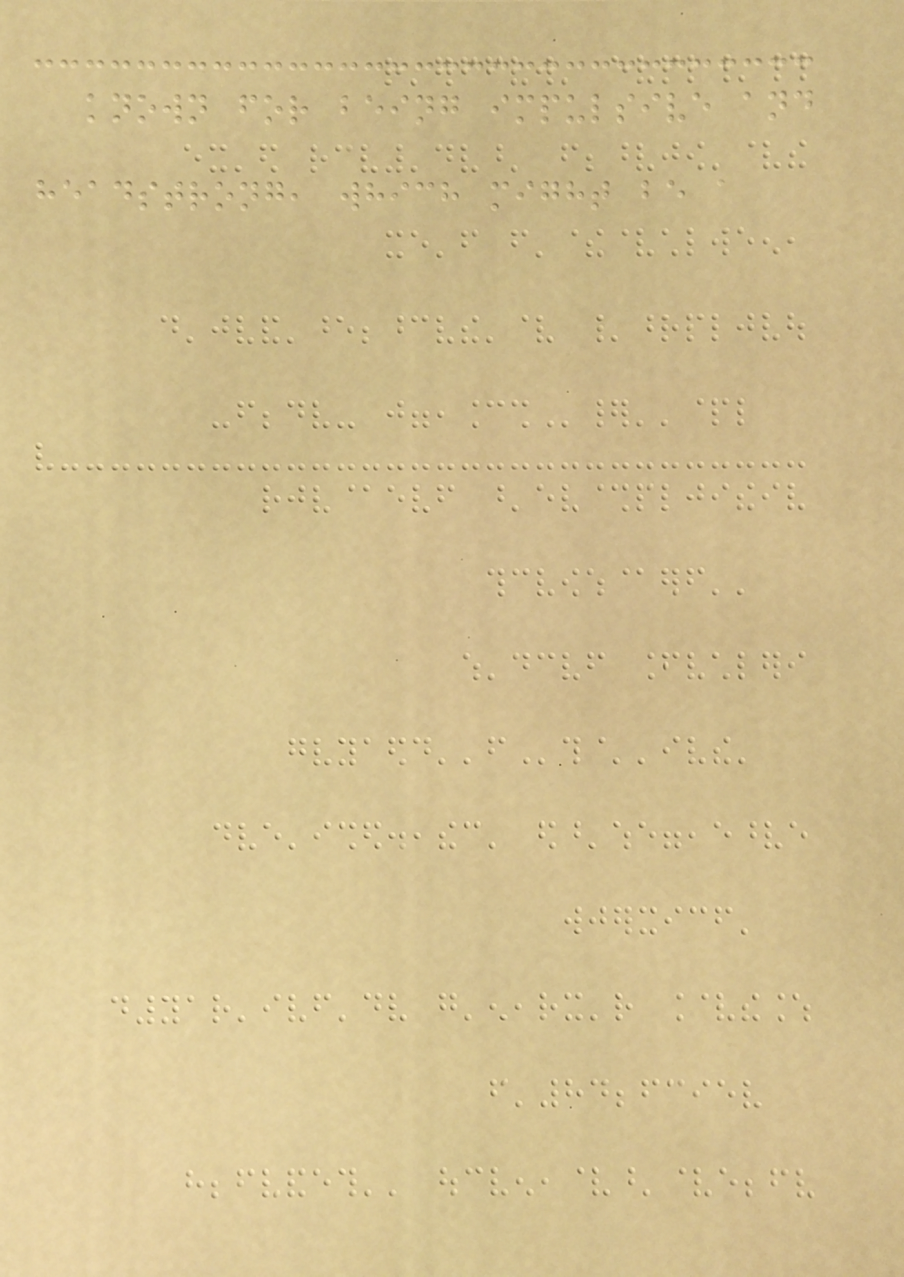known for being impulsive and
headstrong, which might be a
